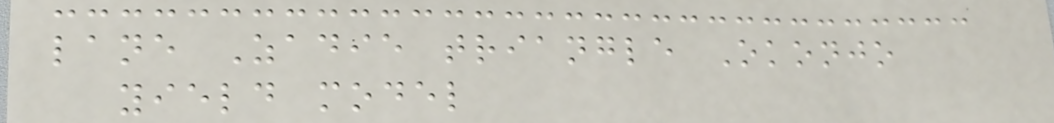lane Zadie triangle Okonjo
yield model
